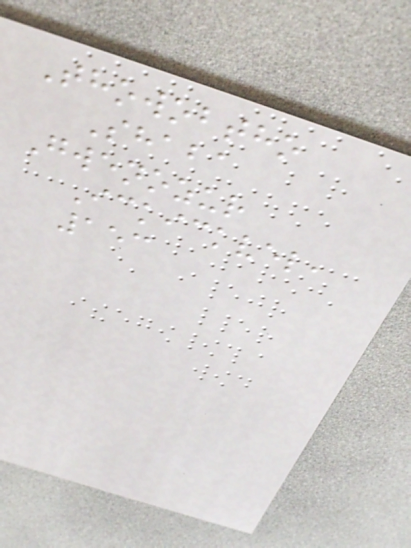Thowobtho
Shaba
Gwenozur
Ickickvel,
153
